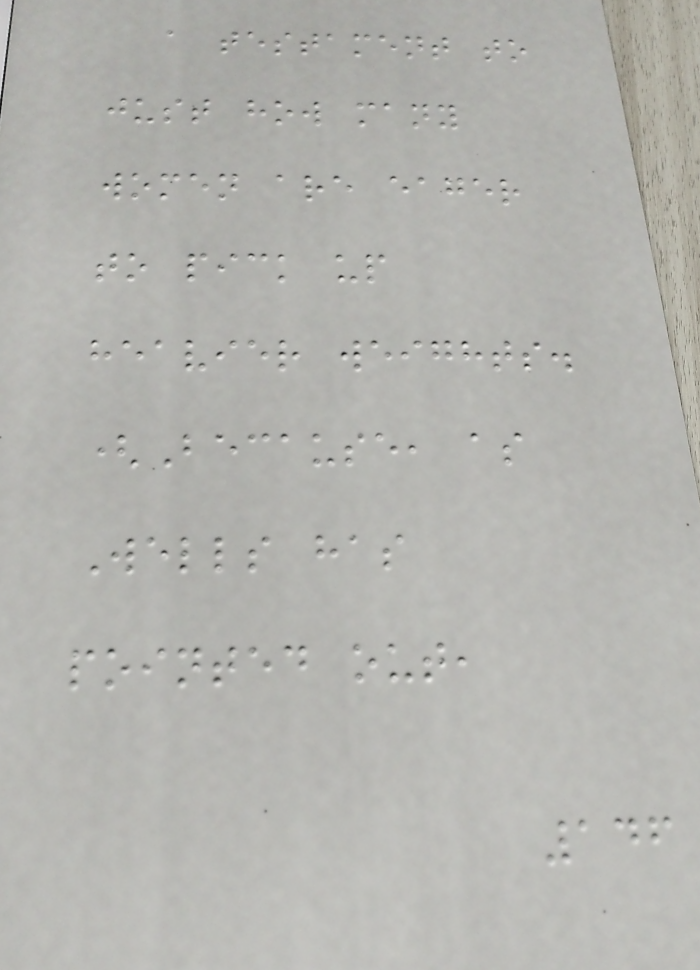a testament to
just how many
women are eager
to pick up
heavier weights.
(Because, as
Wells has
pointed out,
146
